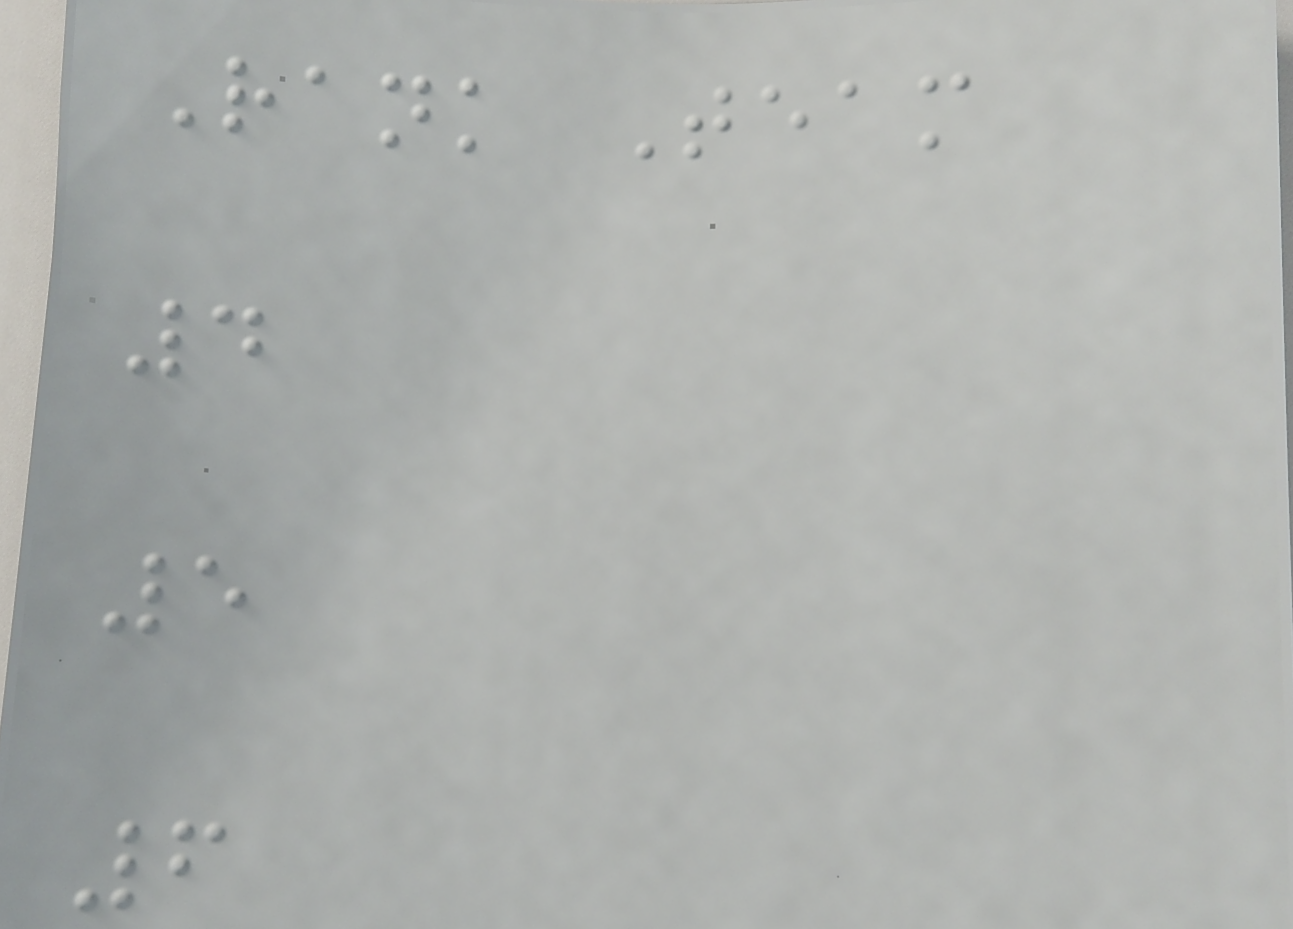Rank Team
4
5
6
